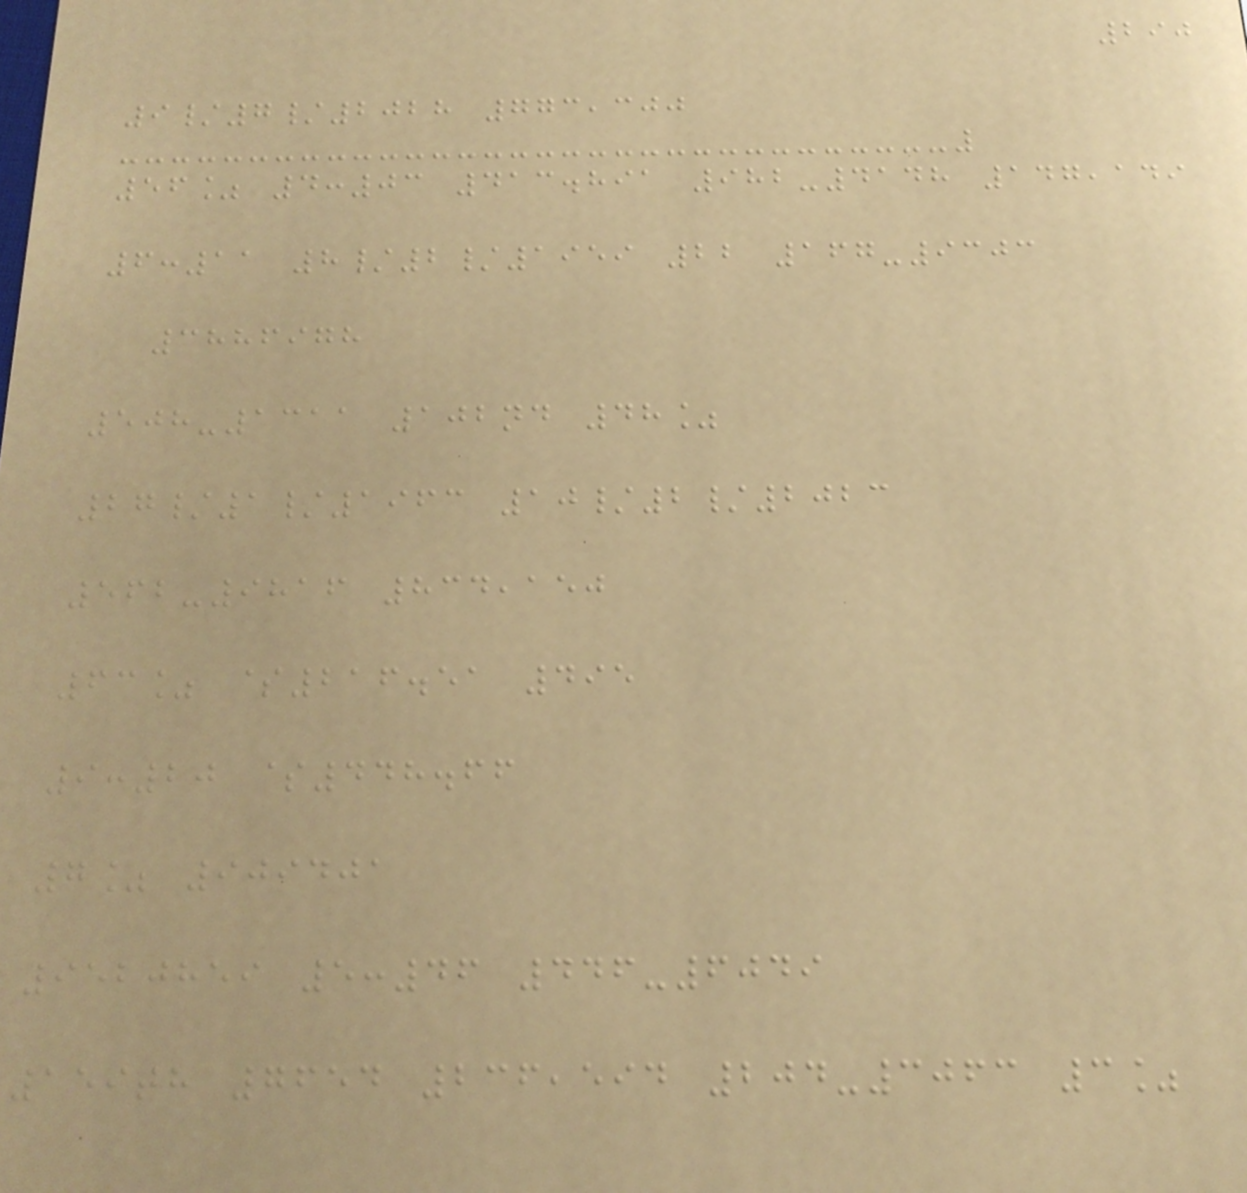290
9/7/2028 773,300
56% 4:03 413.891 982-4148 147,149
6:11 8/2/1959 22 167-9303
3886978
508-1311 102nd 48%
27/1/1963 10/2/2023
562-9816 834,150
63% $216.51 495
9:20 $448.66
7% 909401
9520859 5:46 446-6049
159th 7654 236,594 204-3063 3%
